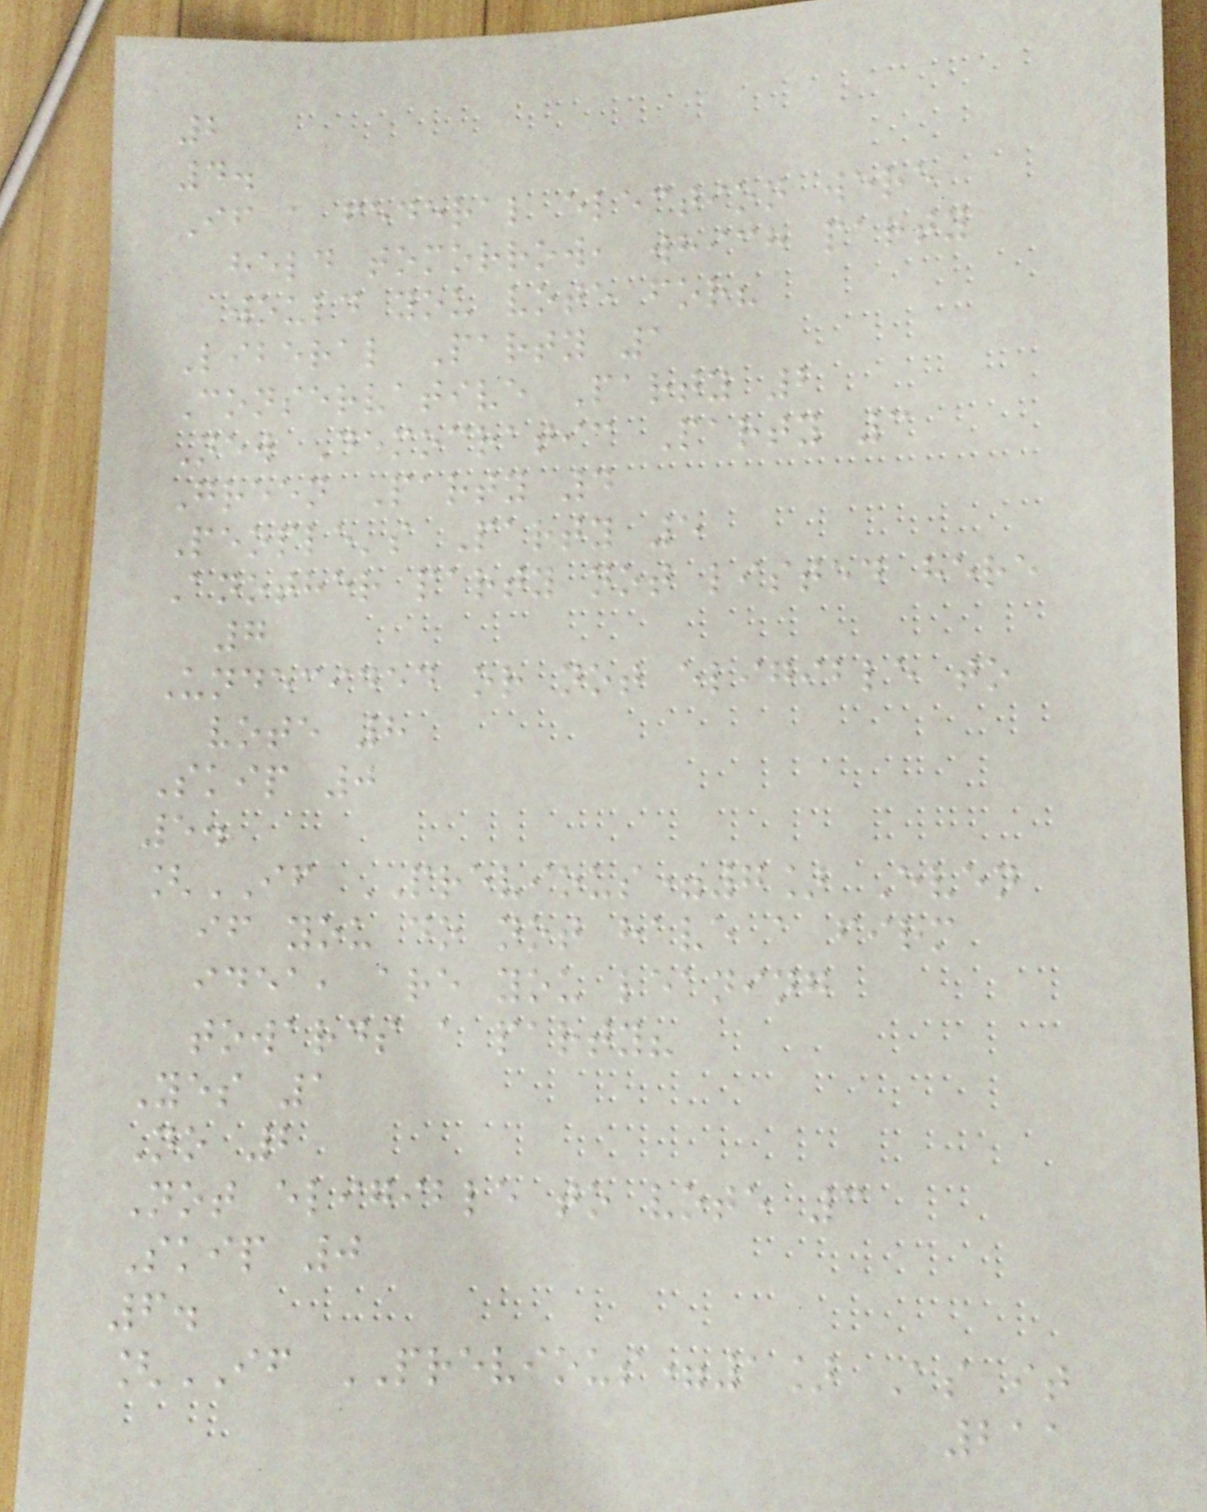2
4.
If a federal election were
held tomorrow, which party
would you vote for?
Liberal Party 1
Conservative Party 2
New Democratic Party 3
Green Party 4
People's Party 5
Another party not listed here
7
Undecided or not eligible to
vote 8
Skip 0
5.
[IF PREVIOUS=7] Even
if you do not have a firm
idea, are you leaning
towards a party?
Yes 1
No 2
Not eligible to vote 3
Skip 0
6.
[IF PREVIOUS=1] As it
211
